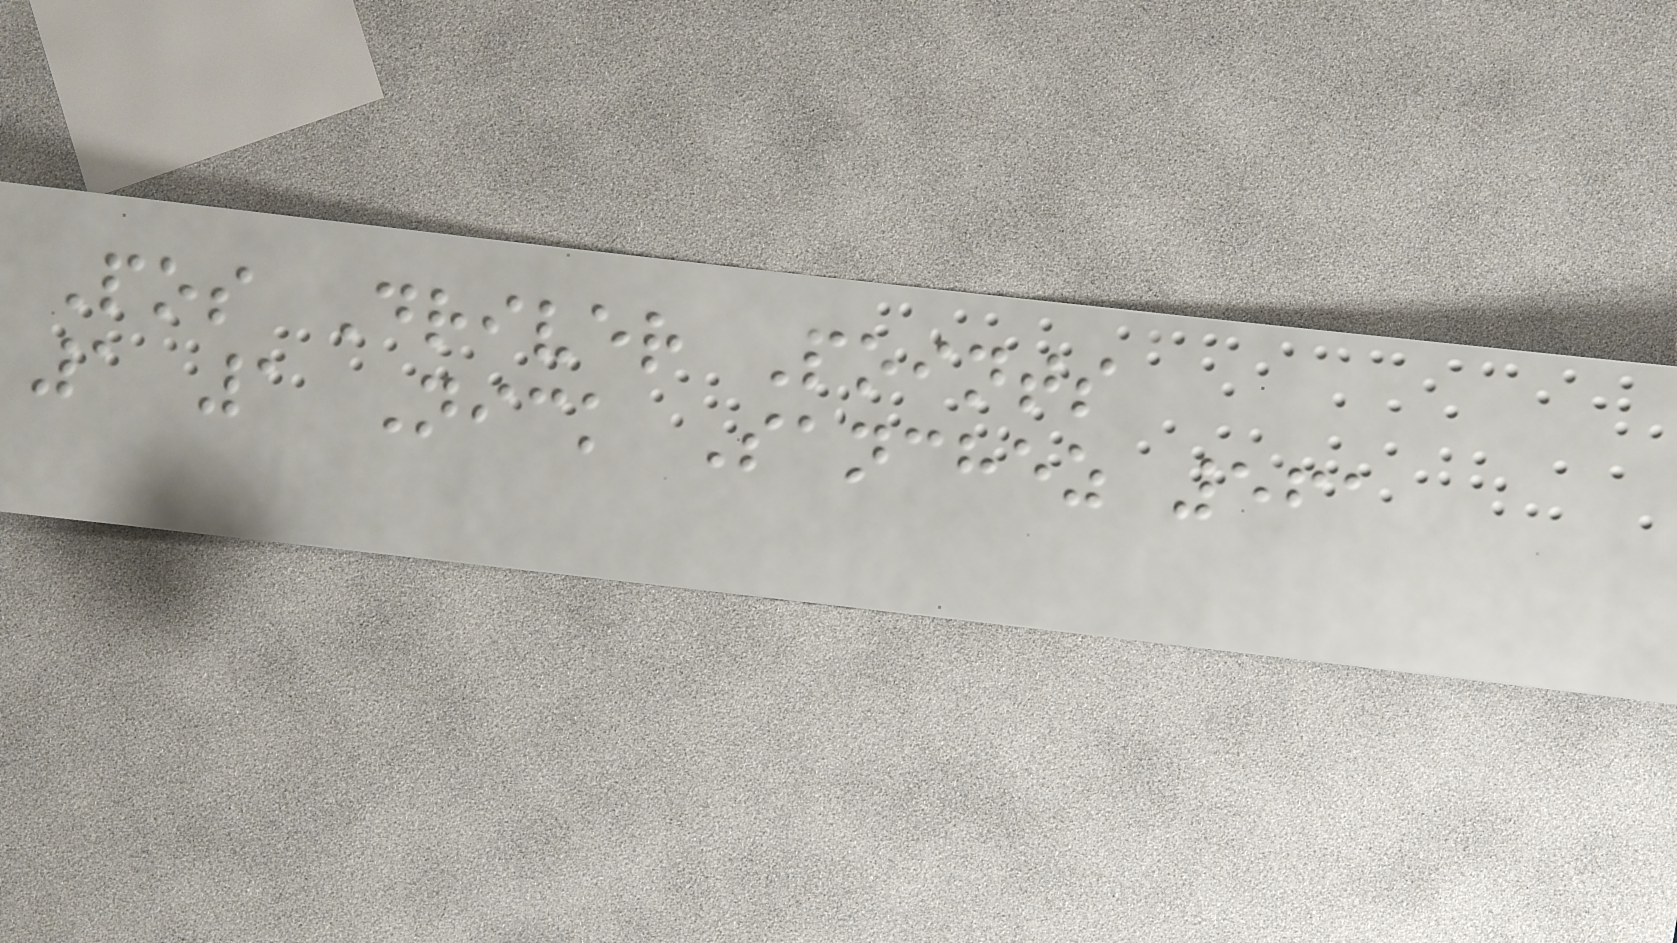Pos Driver Points
1 1 Nick Sanchez 561
